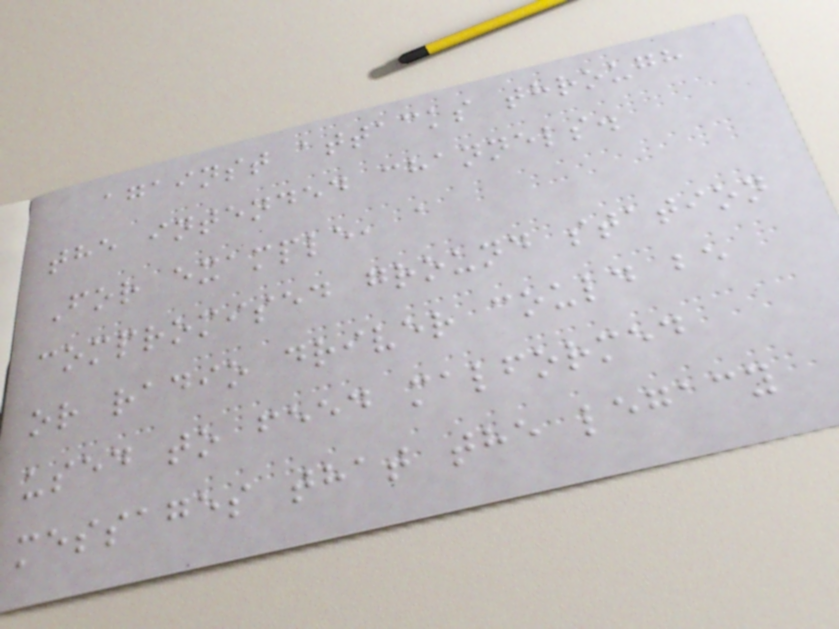against attacks through
the intended channels.
For example, a
compromised ground station
or radio driver could be
used to feed malformed
messages that the legacy
